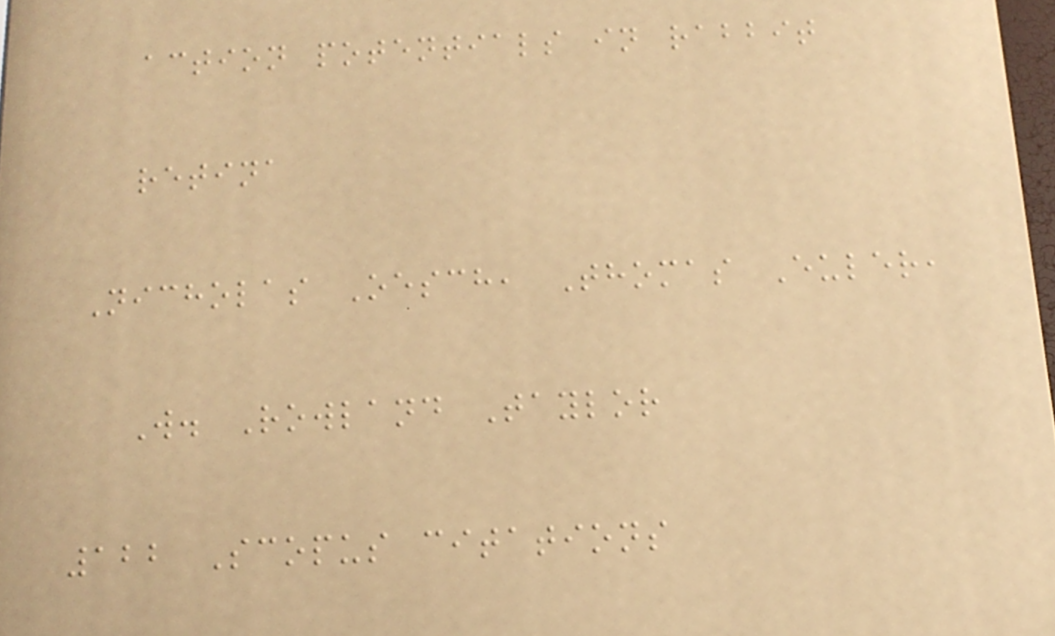action potentials in rabbit
retina
Nicholas Oesch, Thomas Euler,
W. Rowland Taylor
122 Scopus citations
